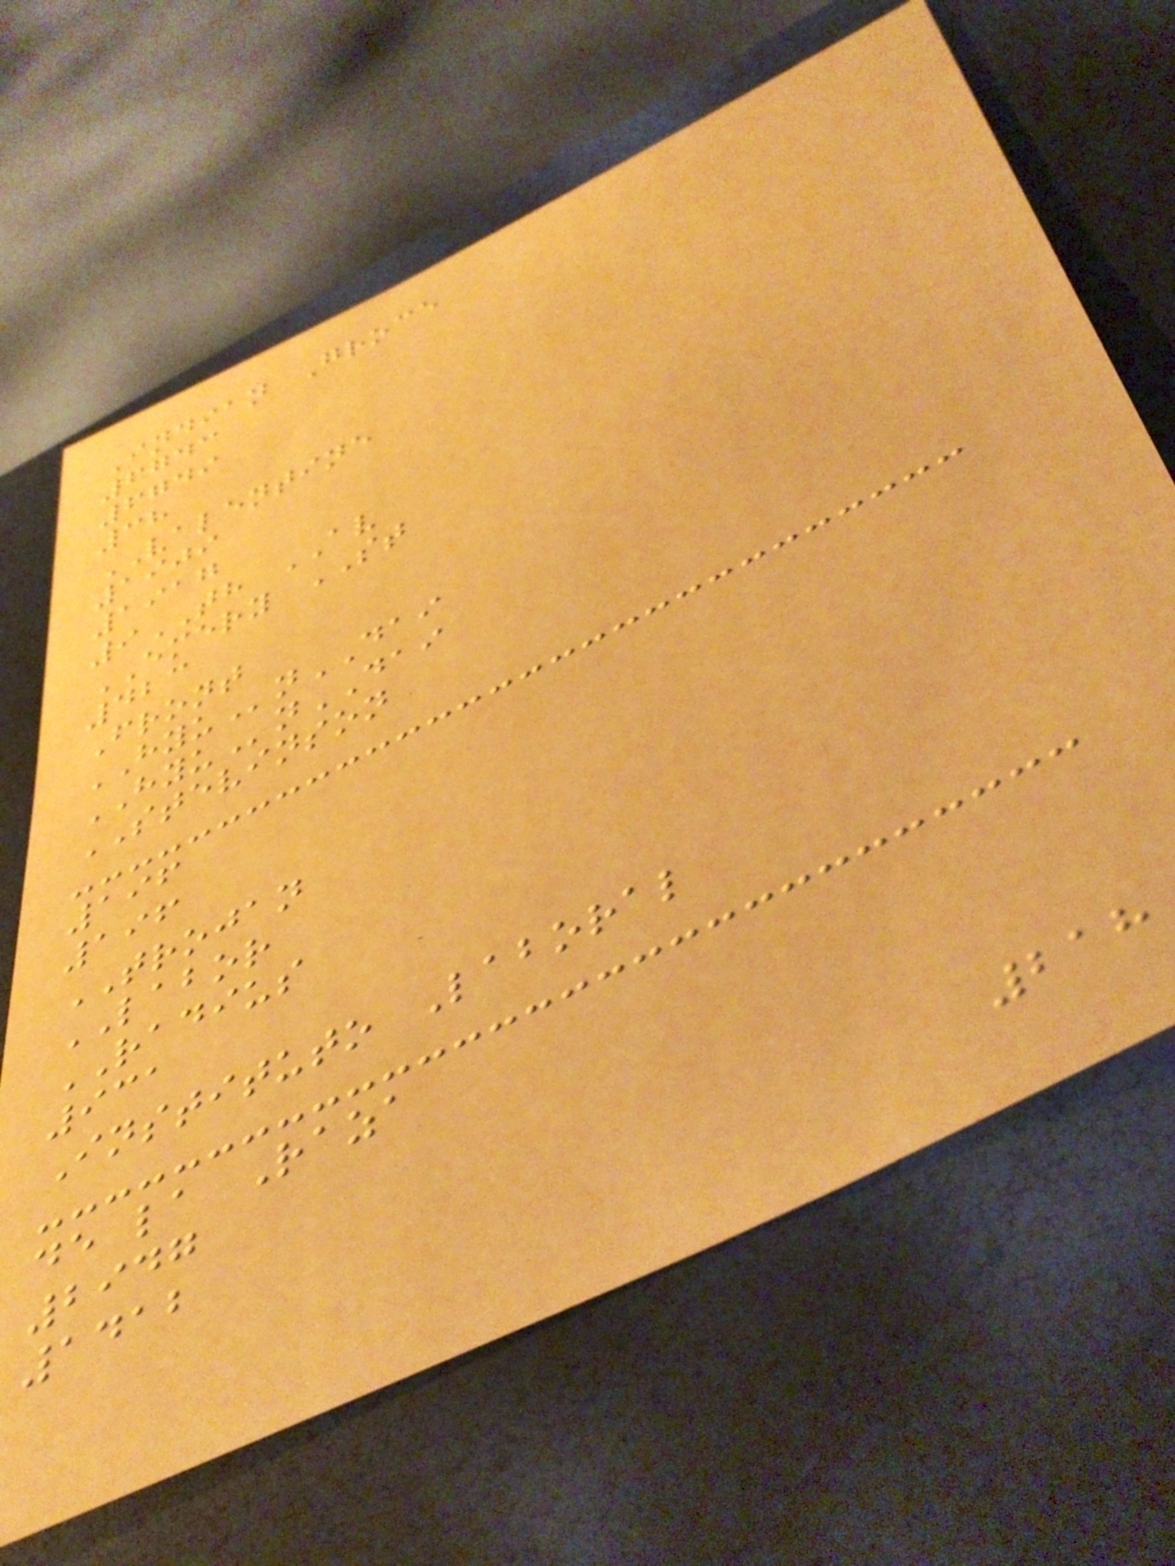Indian Groce
6743
6749
38
VALENTINE
1909
1917
9TH AV
EMERY ST
423
Front
HYUnDAI
HYUnDAI
STEVINSON
196
196
TROJAN
LABOR
RADIUS
931
Instituto Laboral
de la Raza
2947
1412
218
